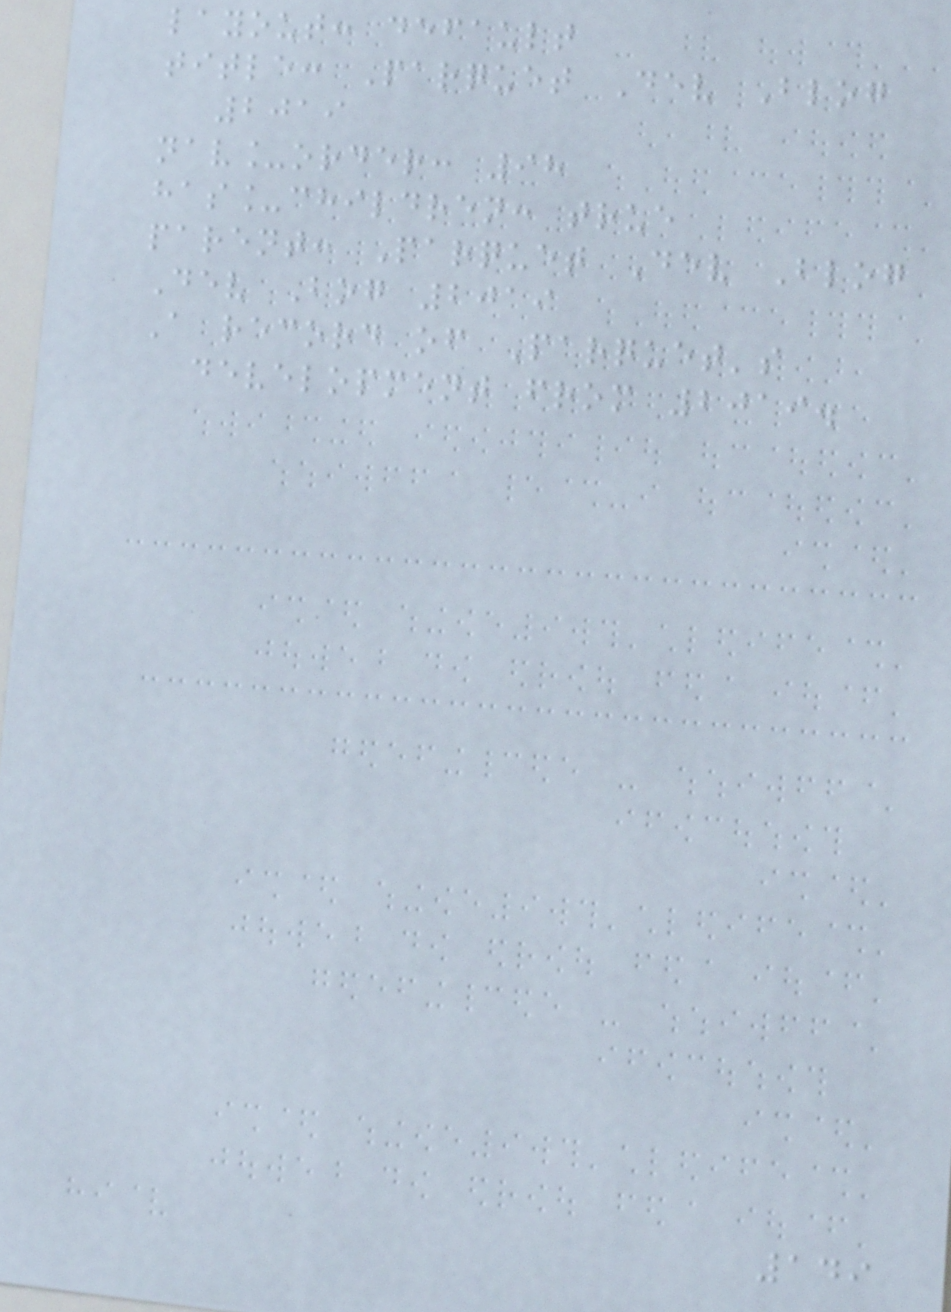layout: default
title: Parquet Dev Blog
2019
nav_order: 98
has_children: true
parent: Parquet Dev Blog
Dev Bog 2019
A record of Parquet's
development from 2019.
149
